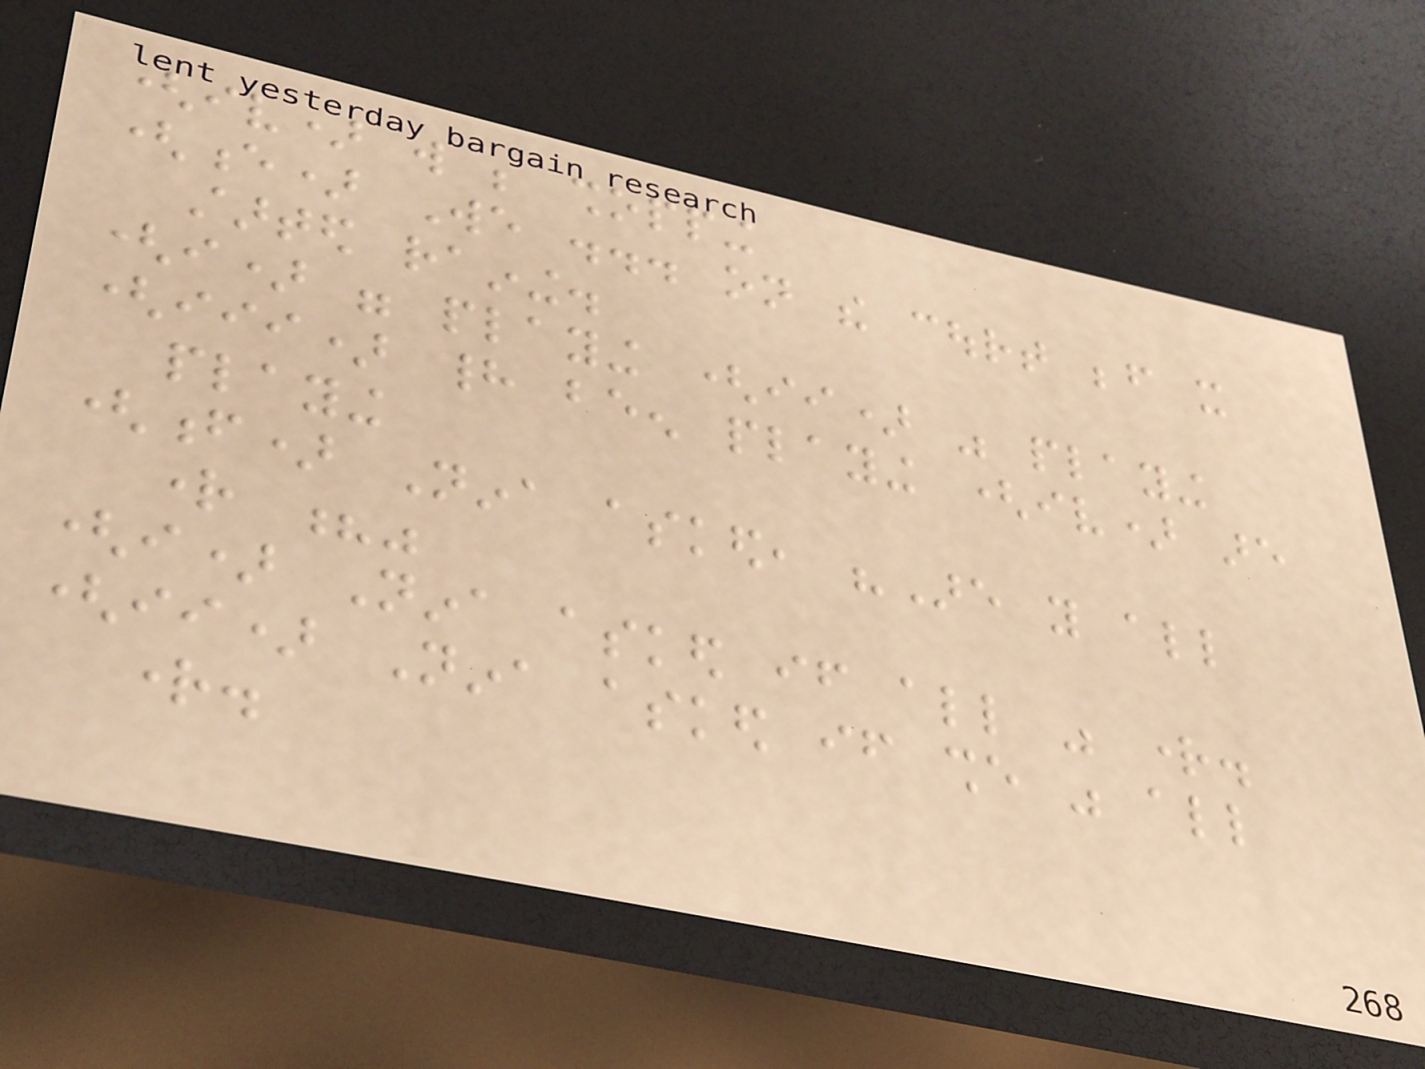(iv) will be shopping
(e) We ... on the court before it
started raining.
(i) were playing (ii) was playing
(iii) had been playing (iv) are
playing
(f) Nina asked, "Are you all
right ?"
(i) Nina asked if all was right.
(ii) Nina asked if she was all
right.
